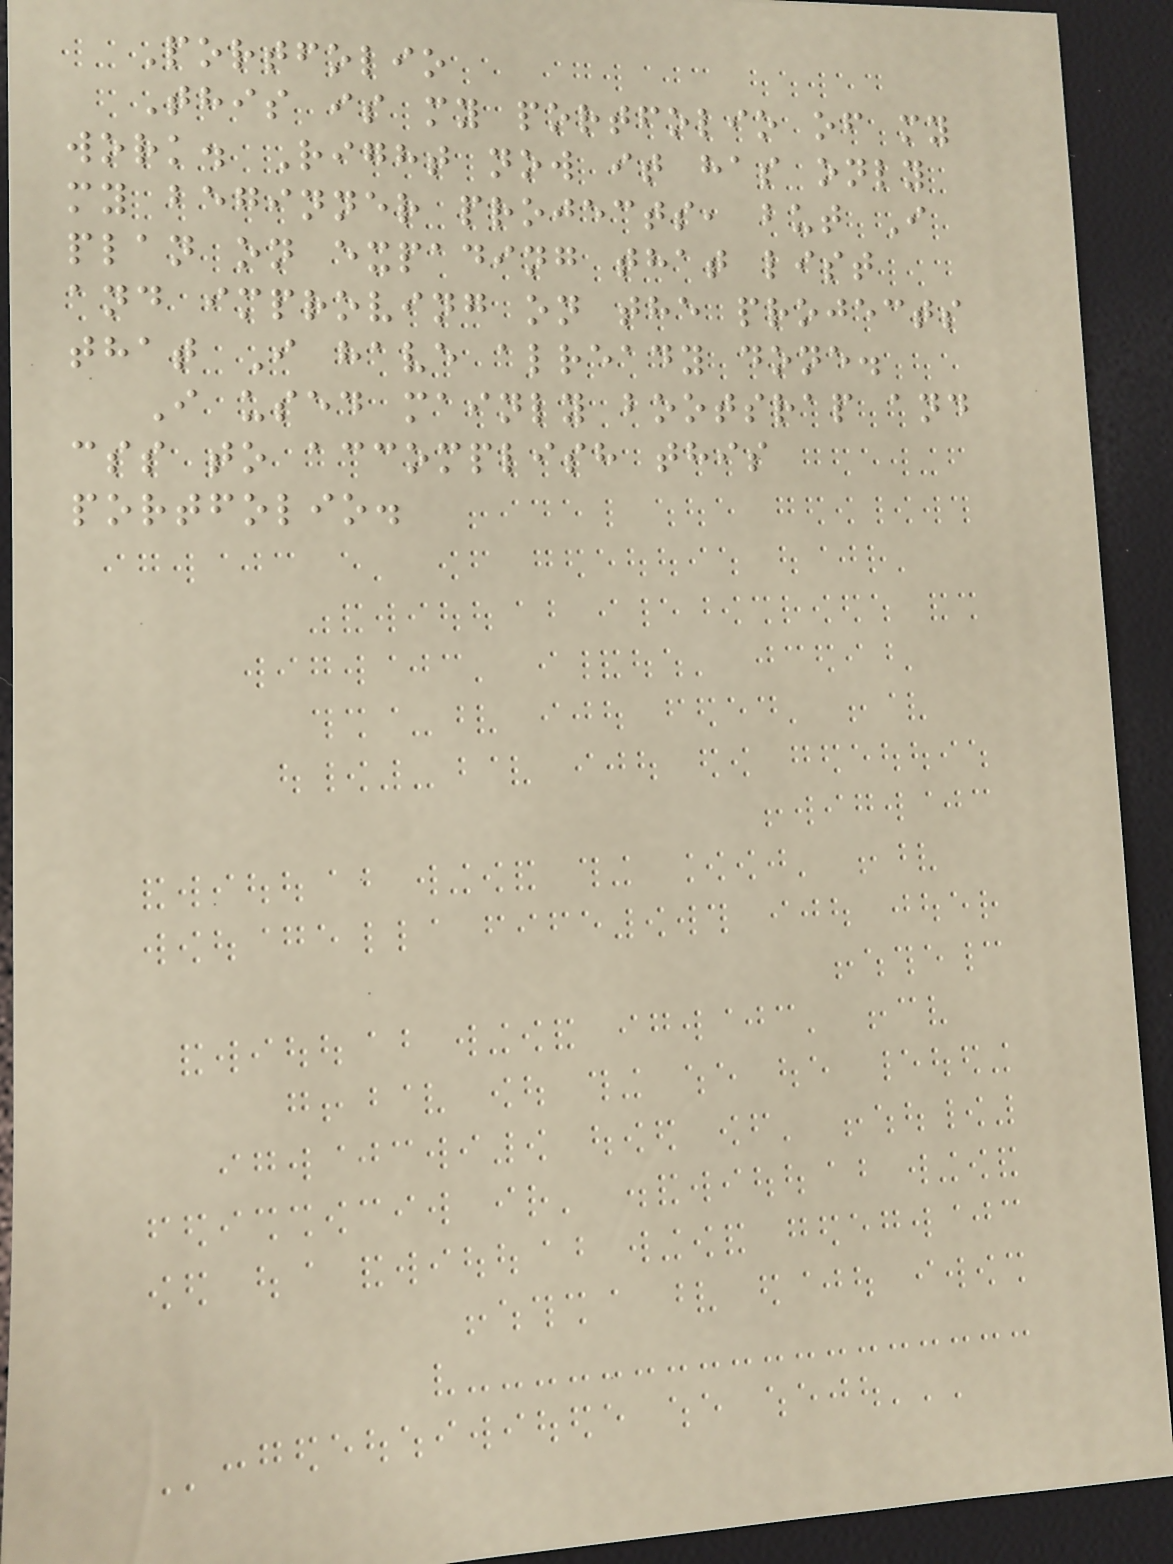Portfolio
This is my portfolio of my
work. Right now it has only
my beginner projects, but I
plan on expading that list
and improving on the projects
that I have already done.
I used mainly bootsrap and
css to accomplish this
portfolio.
